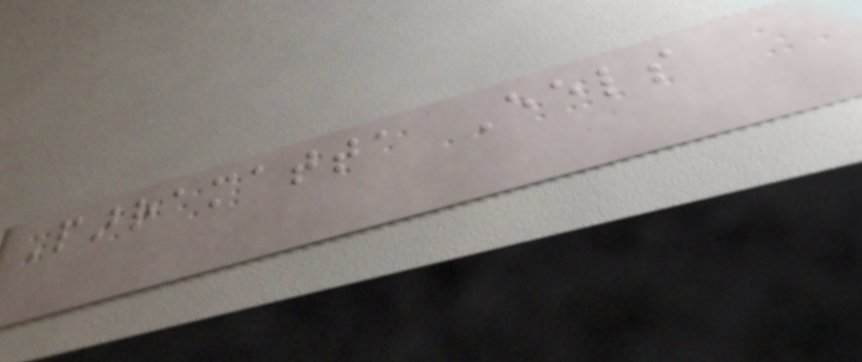Parramatta Eels
